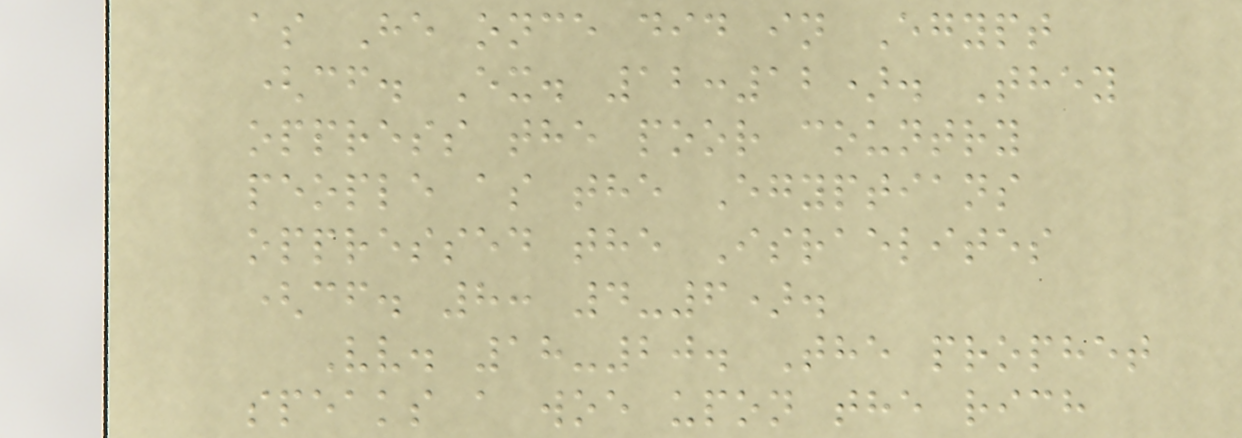as He once did in Egypt
(cf. Ex. 12:12). They
oppress the poor country
people as the Egyptians
oppressed the Israelites
(cf. 8: 4-6).
Vv. 18-20. The prophet
speaks a woe upon the rich
